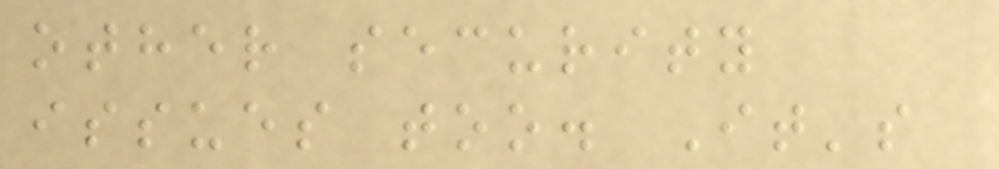other security
issues too. It's
